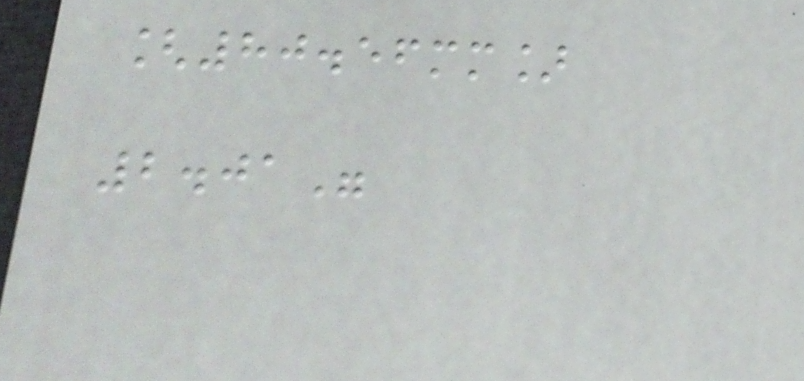[80.56mm]
2.01"
